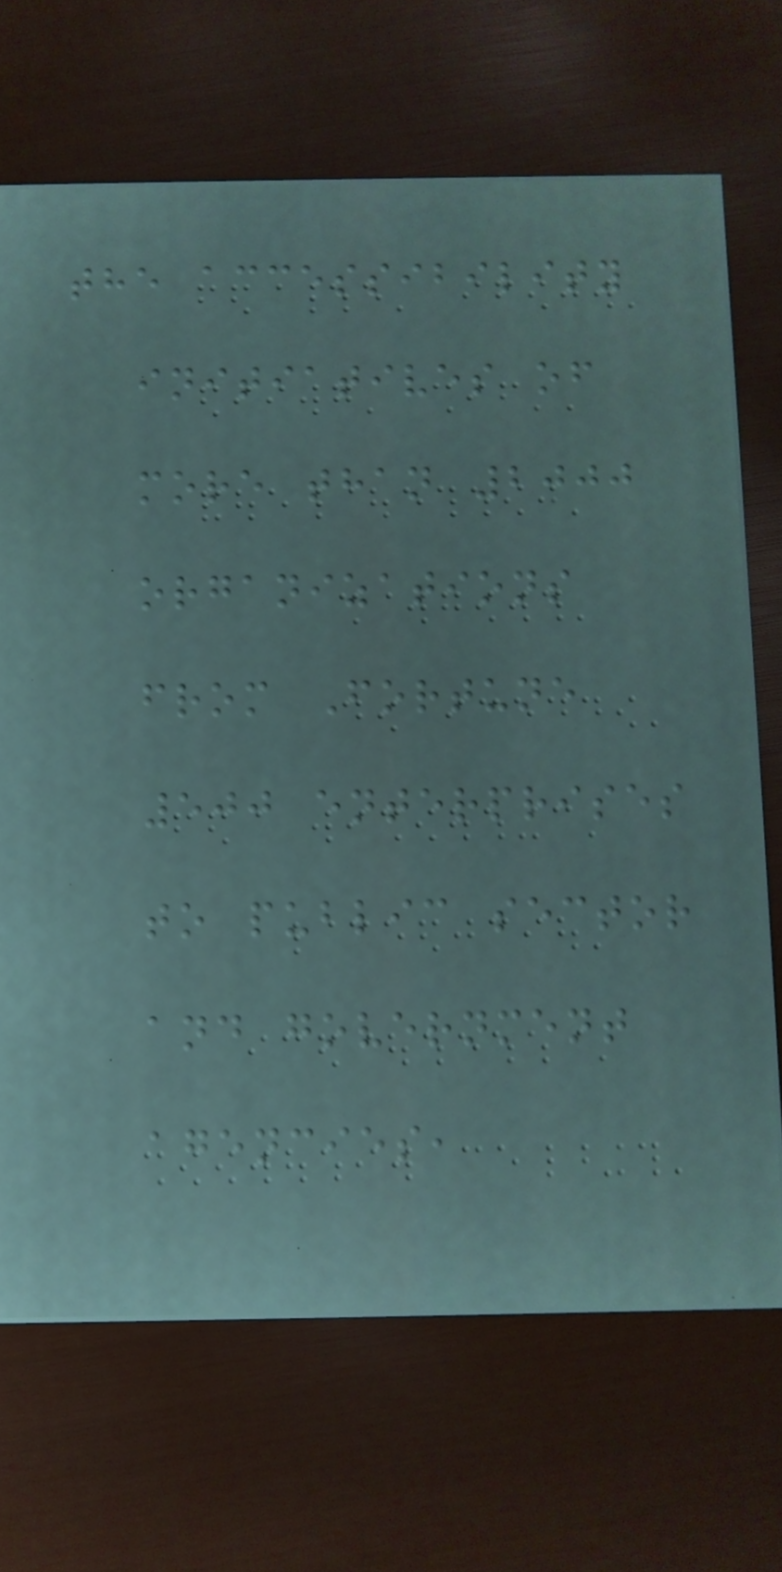the accessibility
initiatives of
more than 2000
organizations
from Fortune
500 enterprises
to public sector
and government
agencies,
